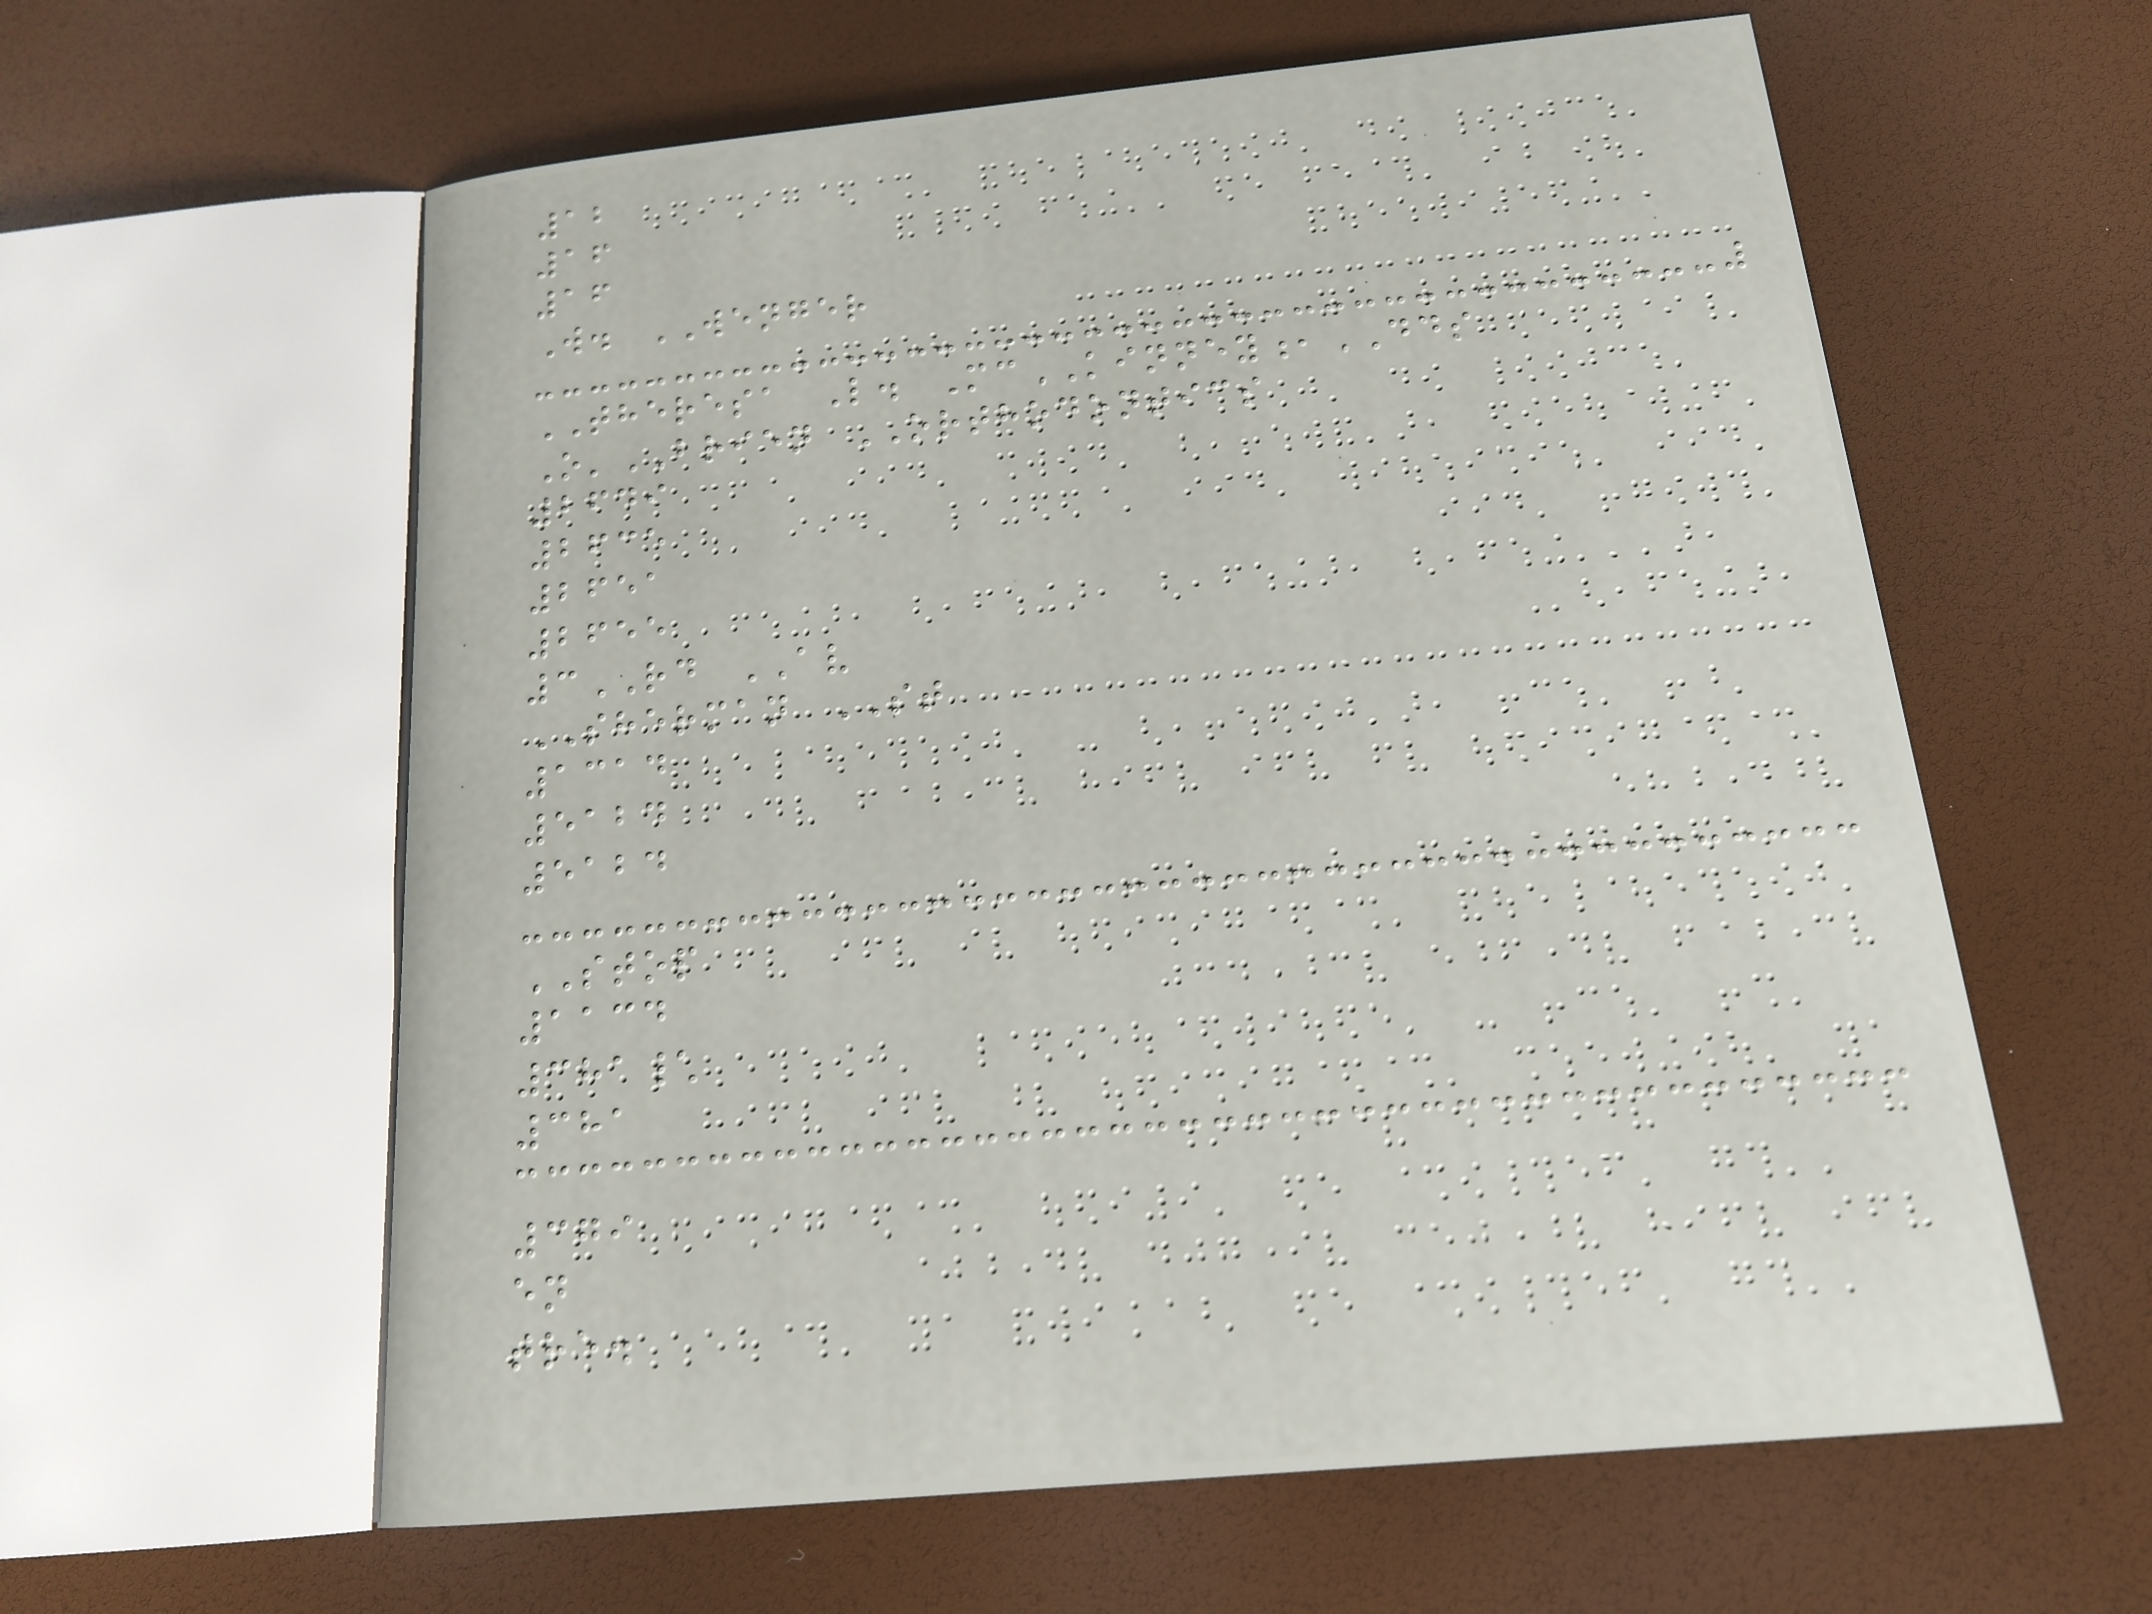12
16
16
W. WENGER
THERESA L. McKINNEY,DDS
O'BRIEN ORTHODONTICS
2649
2635
2651
2655
3RD AV
SHERMAN ST
1314
5124
5124
STOP
1134
381\
381
379
en
tre.
